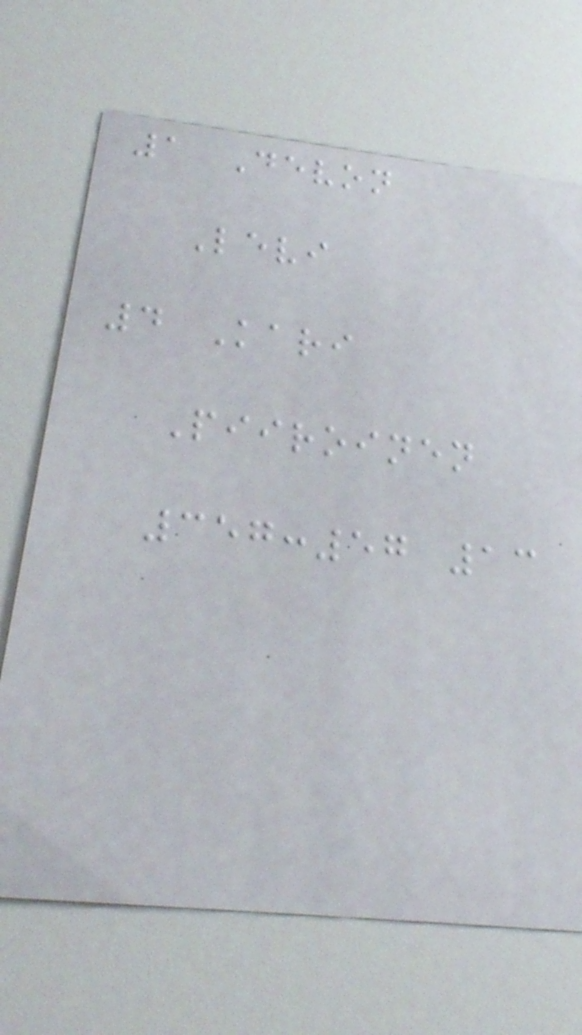1 Devon
Levi
4 Kari
Piiroinen
357:57 13
